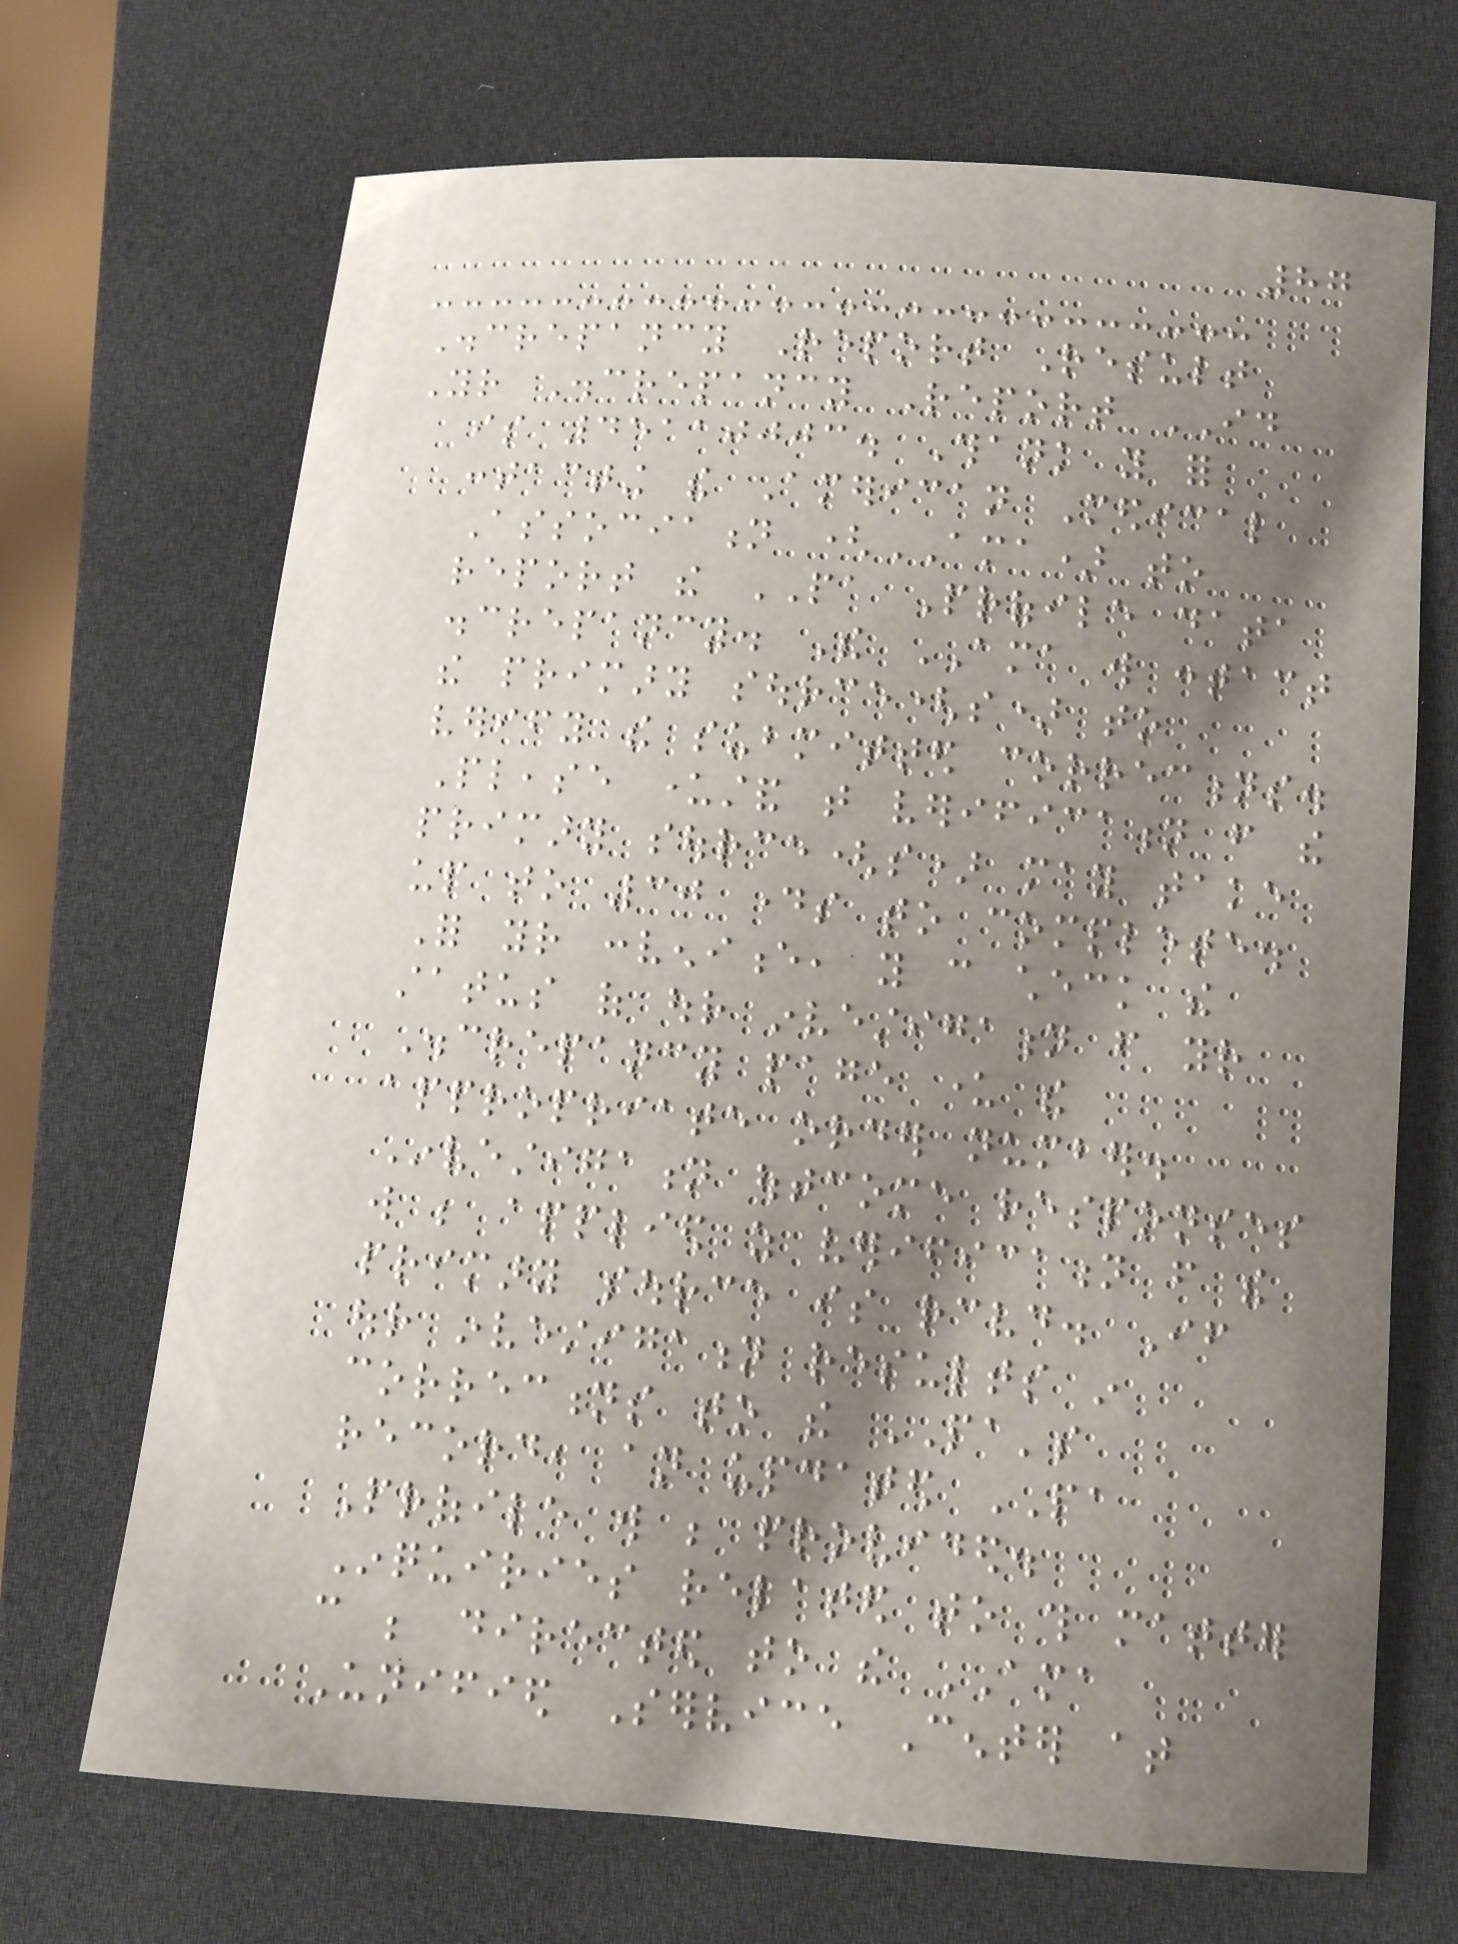87
Discrepancy Report Result
Your Discrepancy Report ID
is 45110003. Thank you for
contacting the American Medical
Association (AMA) to
report the PA Profile data
discrepancy. The AMA will contact
the primary source(s) to
verify the submitted corrections.
Please understand that verification from the
primary source(s) may take
up to 30 days to complete.
For your convenience, you can check the
status of our investigation from your
Discrepancy page under the
appropriate order number.
Investigation outcome responses
will be applied as verification from the
primary source is received. If
our investigation results in
corrections to the PA's
record, an updated PA
Profile will be provided.
Inquiries related to this matter
can be directed to the AMA
Unified Service Center at
